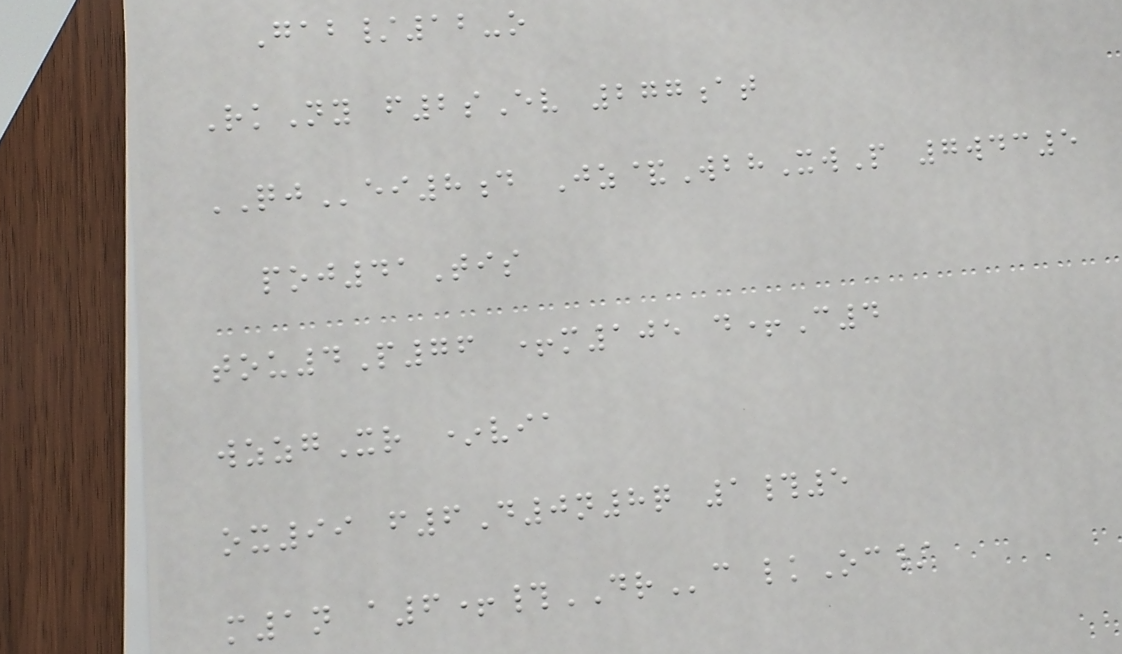Gab/12-o
RkNy f2sEv 277at
QJei8d Jz&WbhXwP 7wdc5
poj41Tis
tou4P76 +m105 d+C4
wzzgXr *via
ox99 f6D0n8q 1#5
m1n a6+#DRc lkOc/
